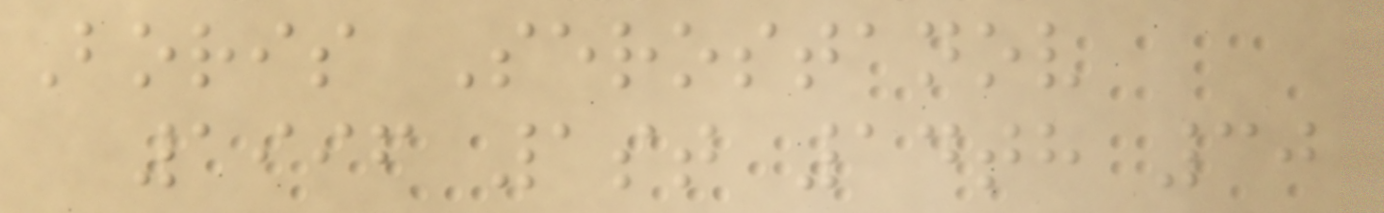Boris Serostanov
1996 1st 14th 30
